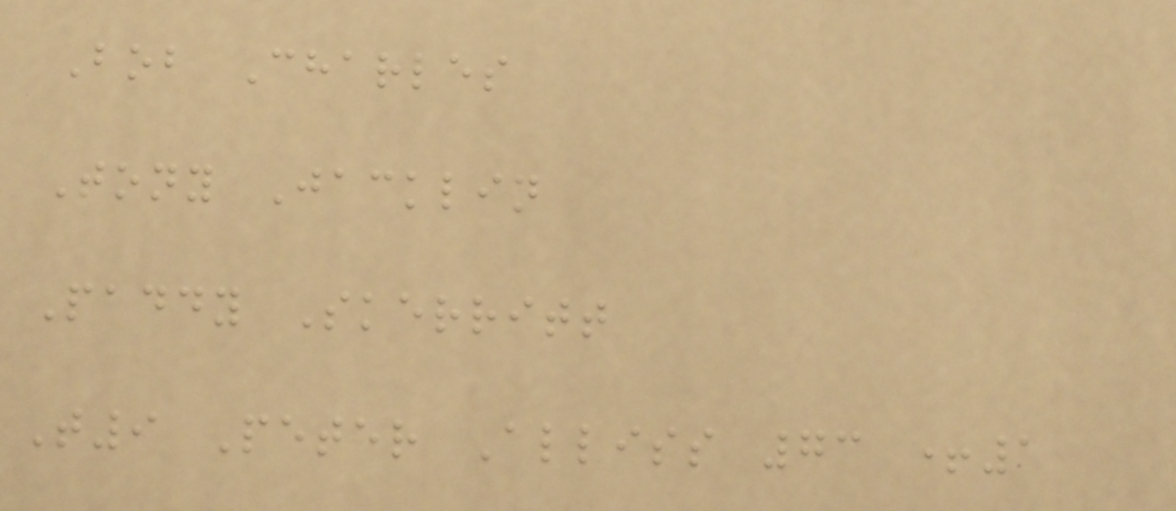Bob Charles
Tony Jacklin
Paddy Skerritt
T9 Peter Alliss 73 +1
